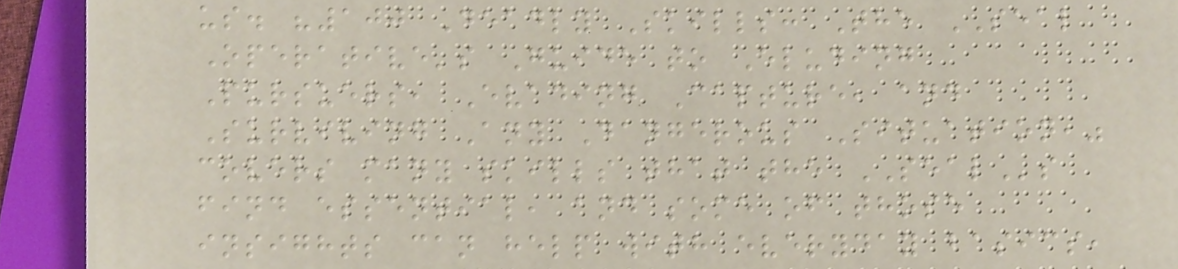us. "100 Deadly Skills: The SEAL
Operative's Guide to Eluding
Pursuers, Evading Capture, and
Surviving Any Dangerous Situation,"
covers many skills that the SEALs
find essential, and some of those
insights can help with everyday basics,
